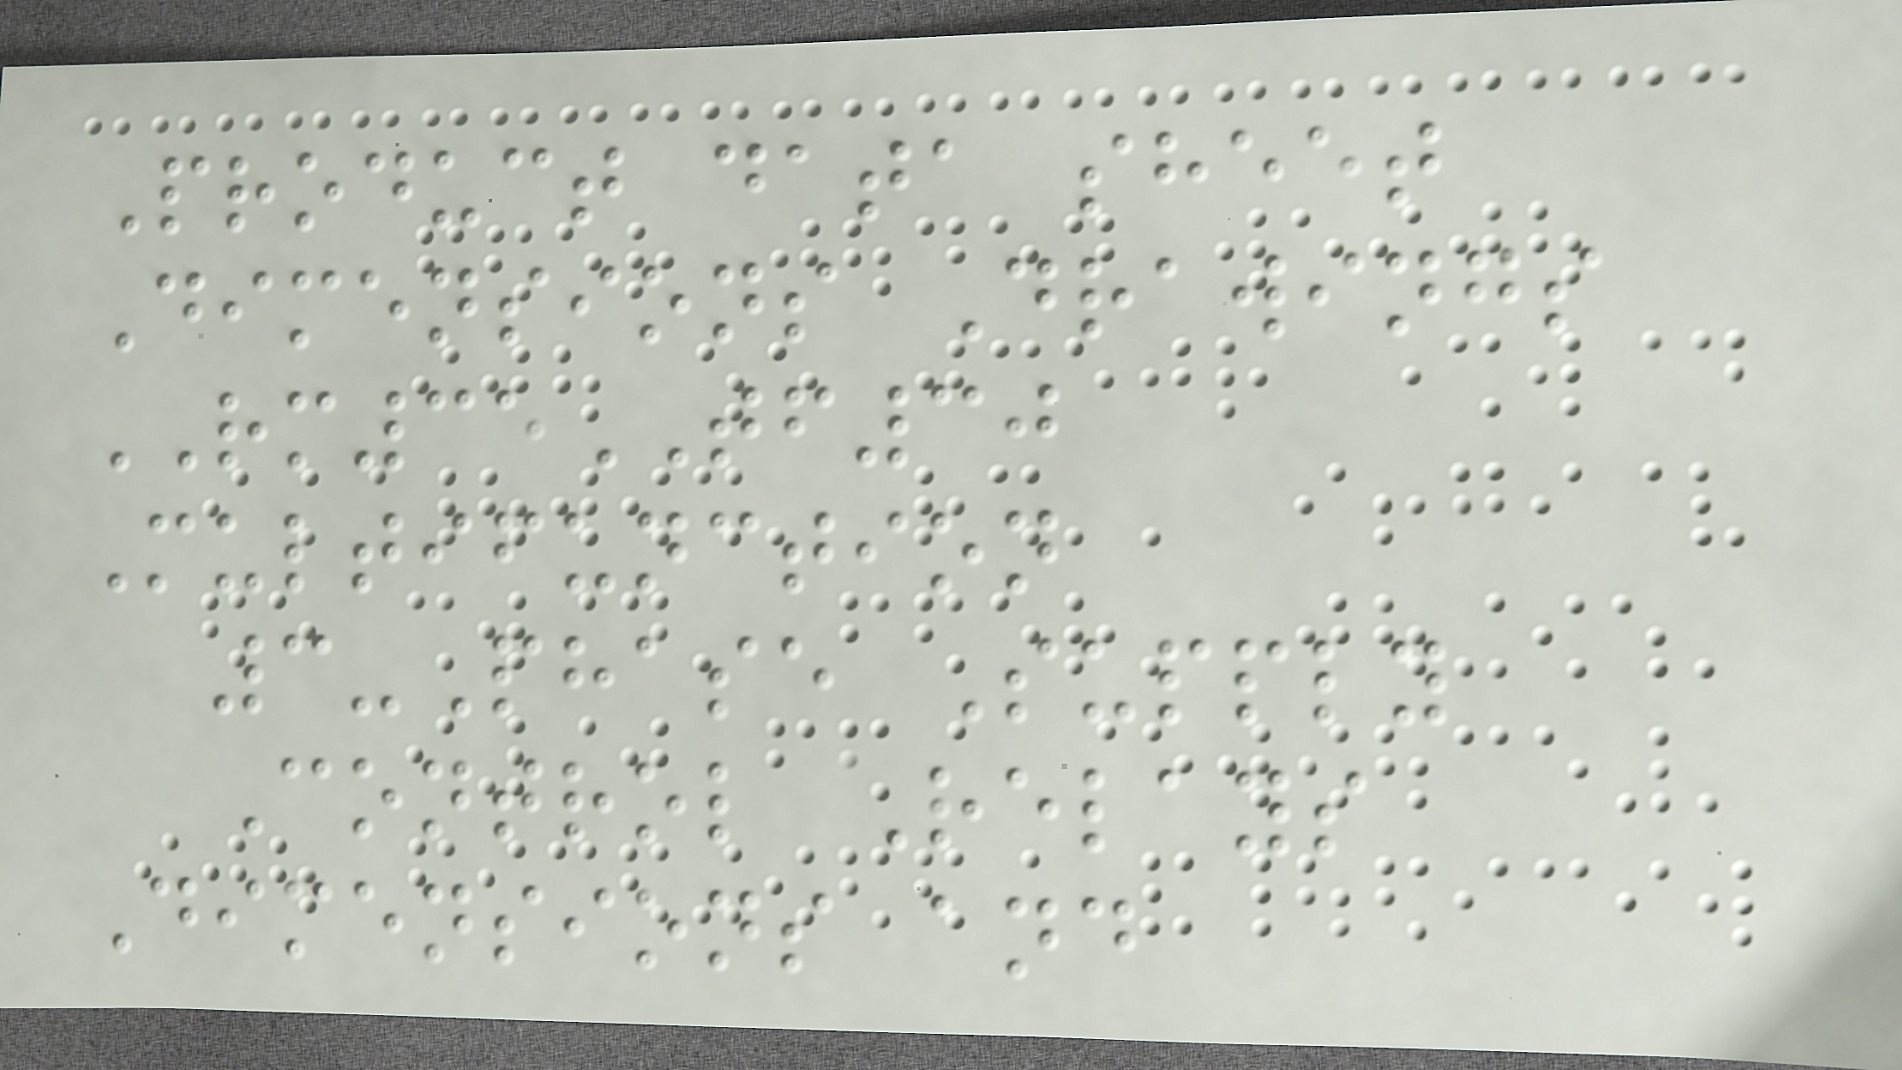Product data sheet
Dimensions Drawings
RM35TF30
Multifunction
3-Phase Supply
Control Relays
Dimensions and
